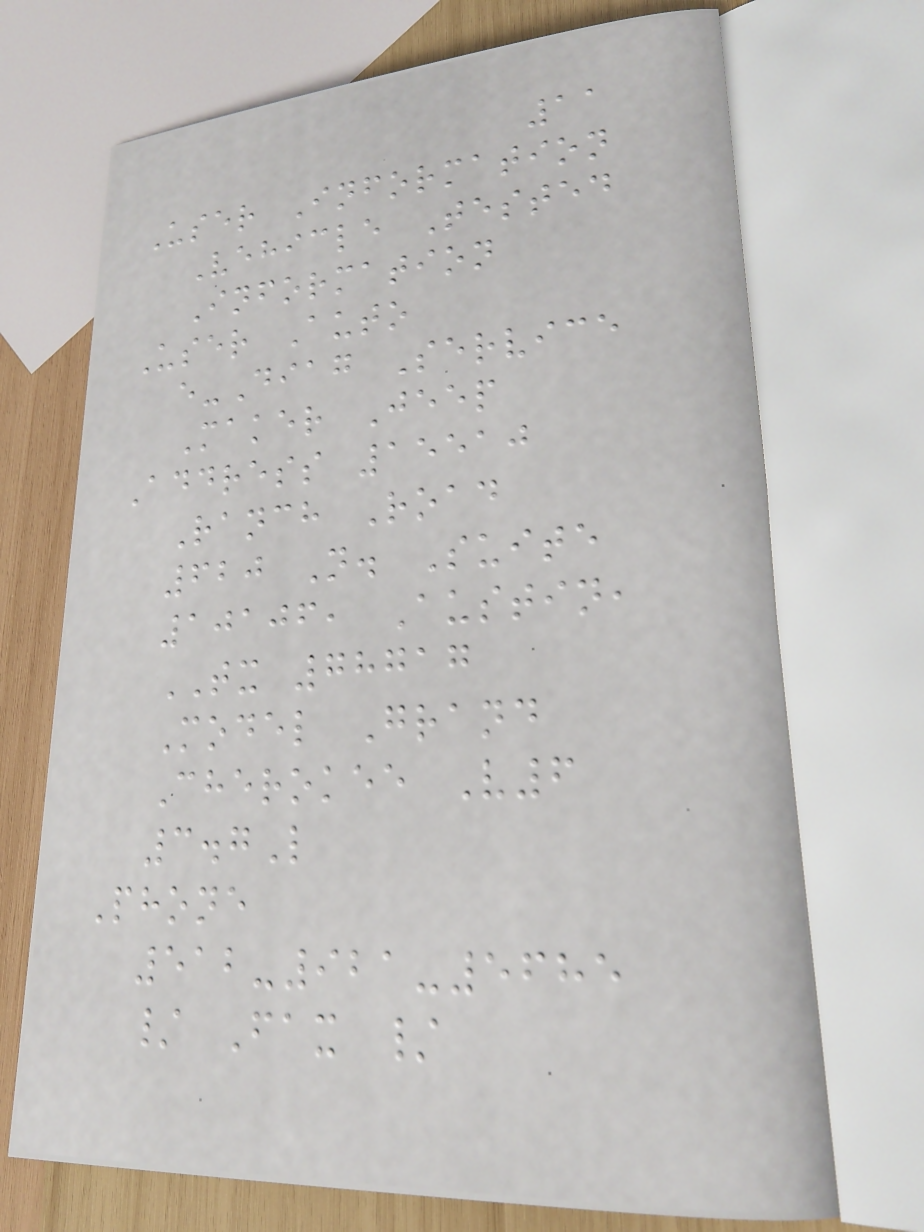11
User Information
Vehicle Tested
Information
User Auto
e-Diag Service
Maker Jeep
Address 15510
Ranch Road
620 N. Suite
10106, Austin,
TX 78717
Model Grand
Cherokee V6
3.7L
Phone
512-921-5685
/ Fax /
